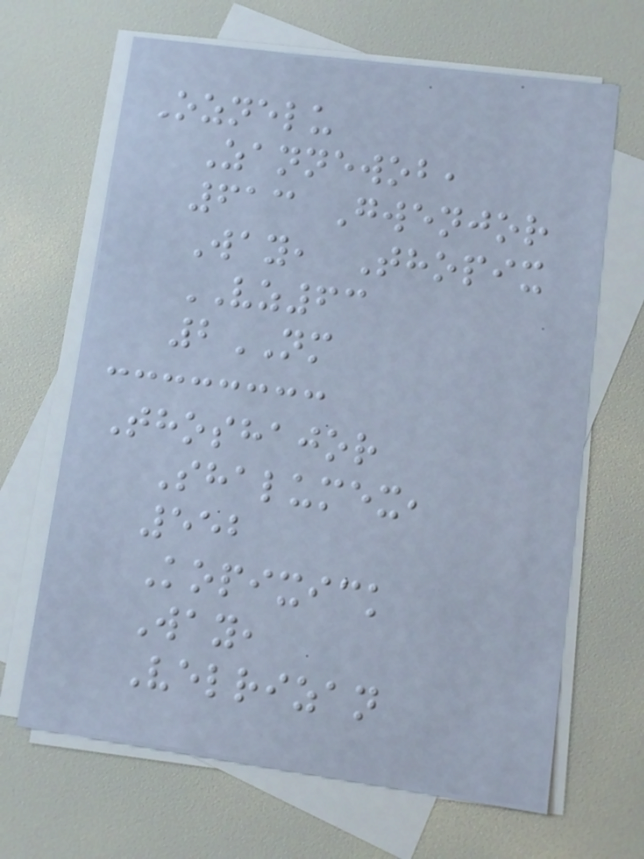Oznelu
Zannewob,
613 Gwenjor
Way, Thopix
VZ63
2NM
Thoshajor
Shalumex,
552
Kopixick
Way,
Velrizan
